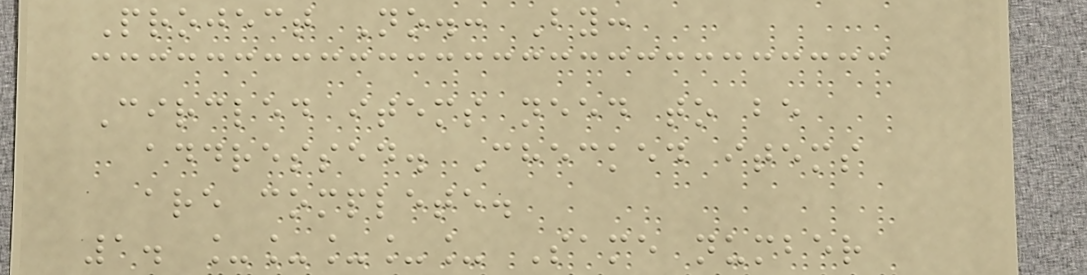Project No.: By:
Circled items need to be
addressed. Checked items
are complete.
1. _____ Same number
